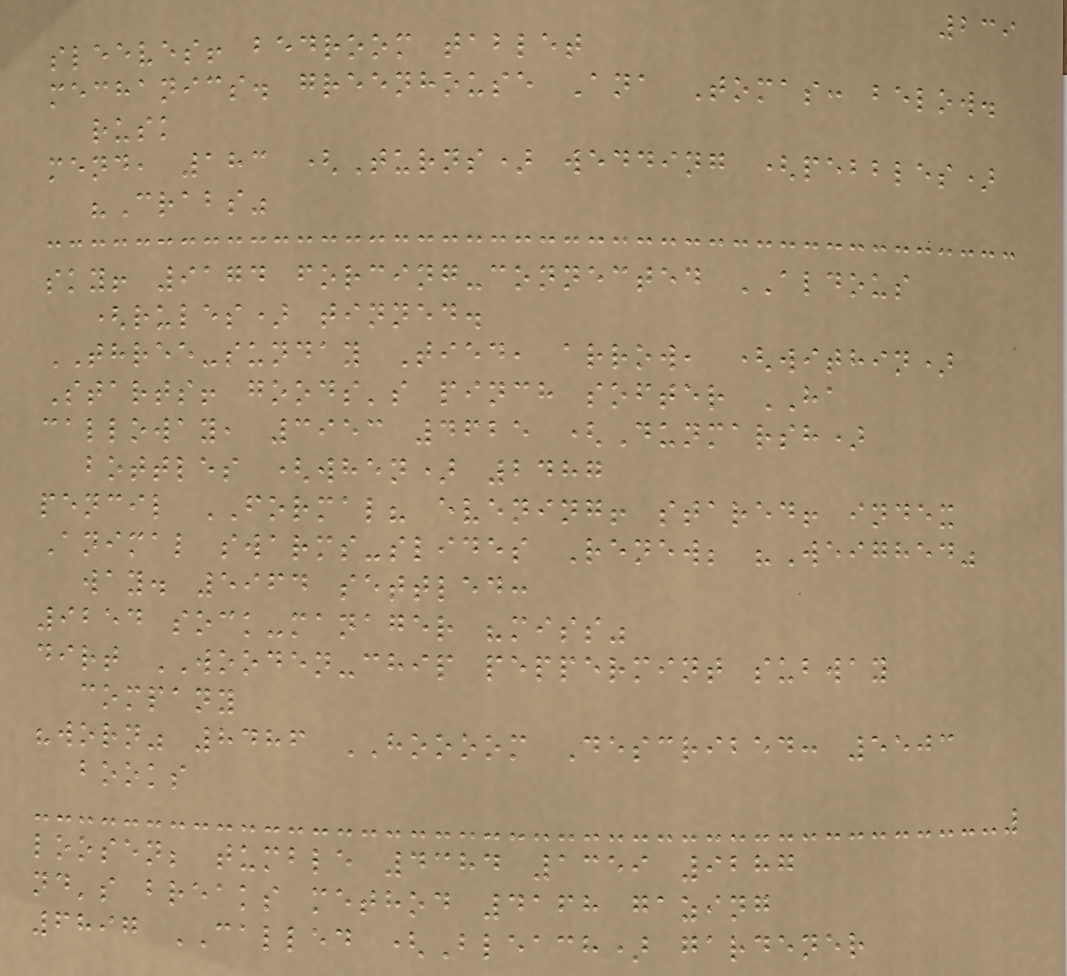239
sleeves! bedroom tablet
mechanics. greenhouse Ana Tomas: below.
rusk
mend, 183 (Turns) wedding (pebbles)
"Crabs"
sky! 9174 forcing-connected ALDOUS
(rules) tinned.
THREE-sunday Tied, arrow, (within)
Starts! goods's pinch softer HA
calloway, 3953 4625 (Dunmarsh)
bottles (when) 2487
pencil FORMAL? evening! stared! index
Animal swarms-slides Renew; "Weighed"
way. 5964 settled:
9254 sock-manager "miss"
dirt WOODEN-chip peppermint subway
company
"worn" 8486 HOOOOM Described: 5503
books
loosen; tumble 4384 1359 9287
nd's breaks method 4168 gazing
6897 CALLED (Bleach) gardener
